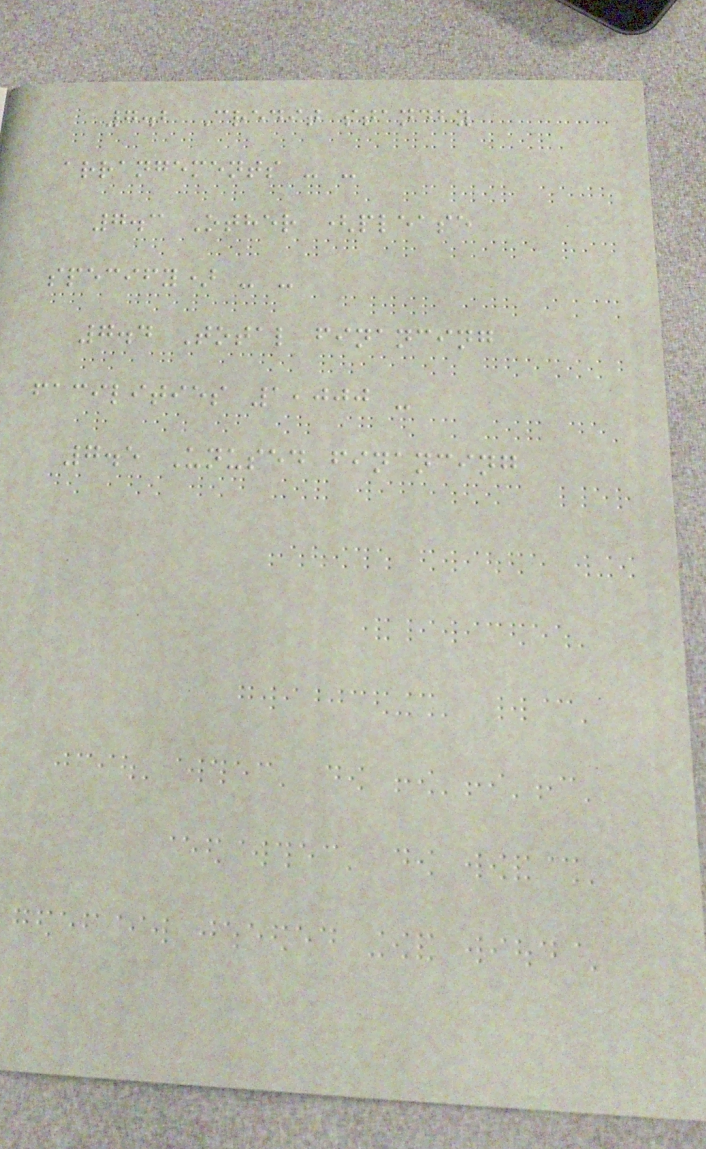7.2 Credit standby
arrangements - -
7.3 Other (please
specify) - -
7.4 Total financing
facilities 1,000 -
7.5 Unused financing
